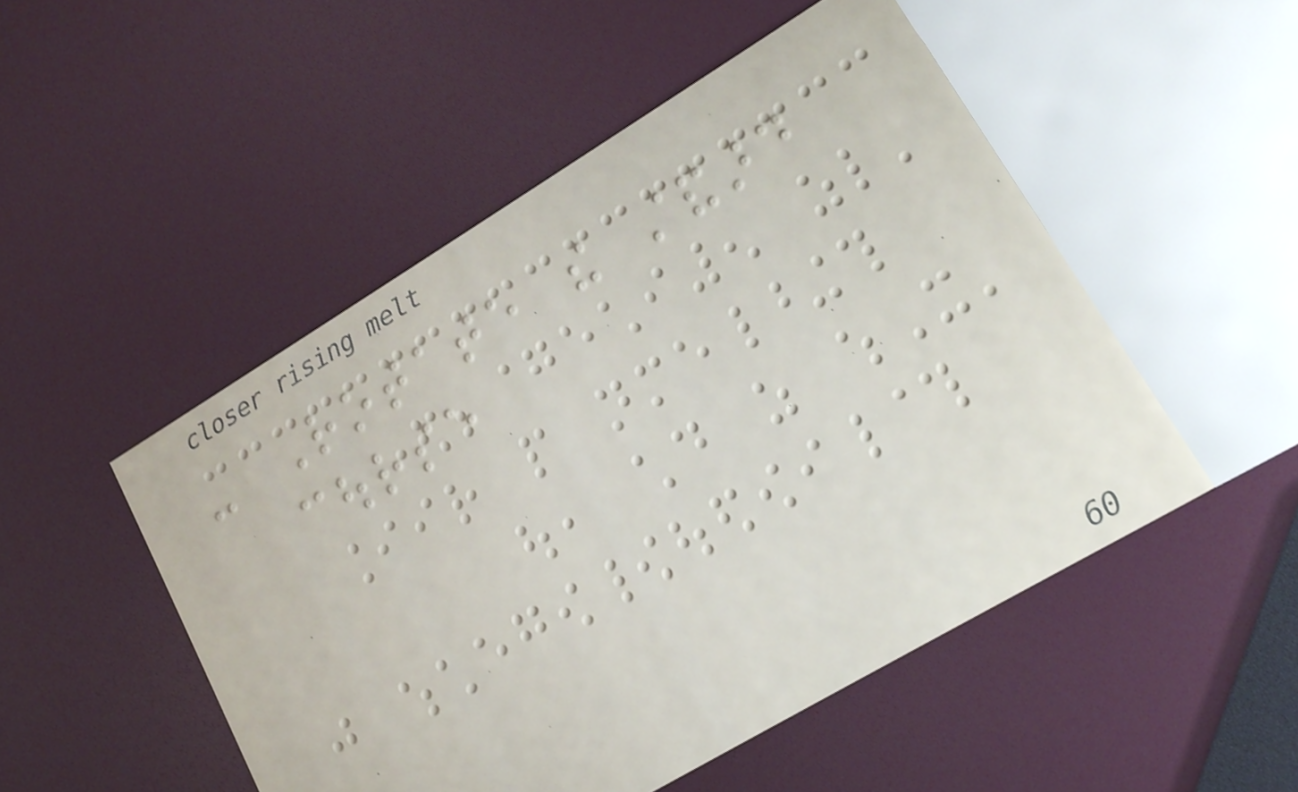- Rotate the standard
course
